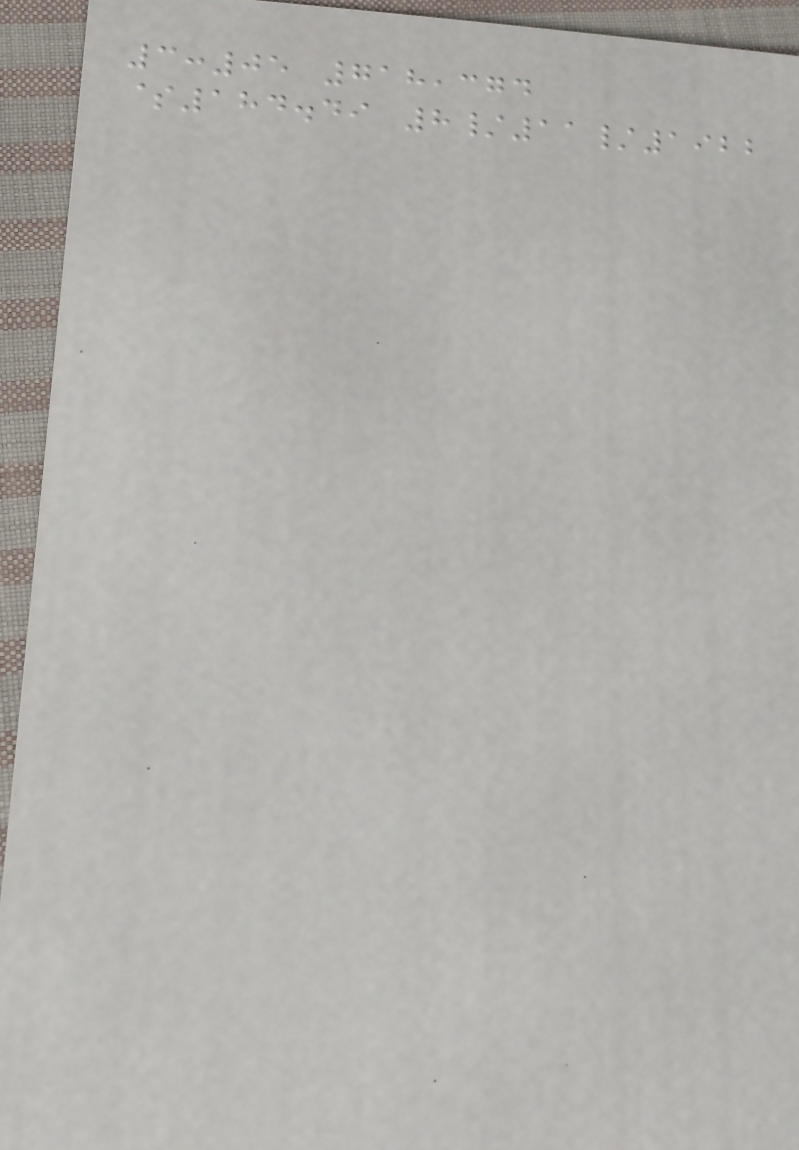3:05 718,374
$184.49 8/11/1922
